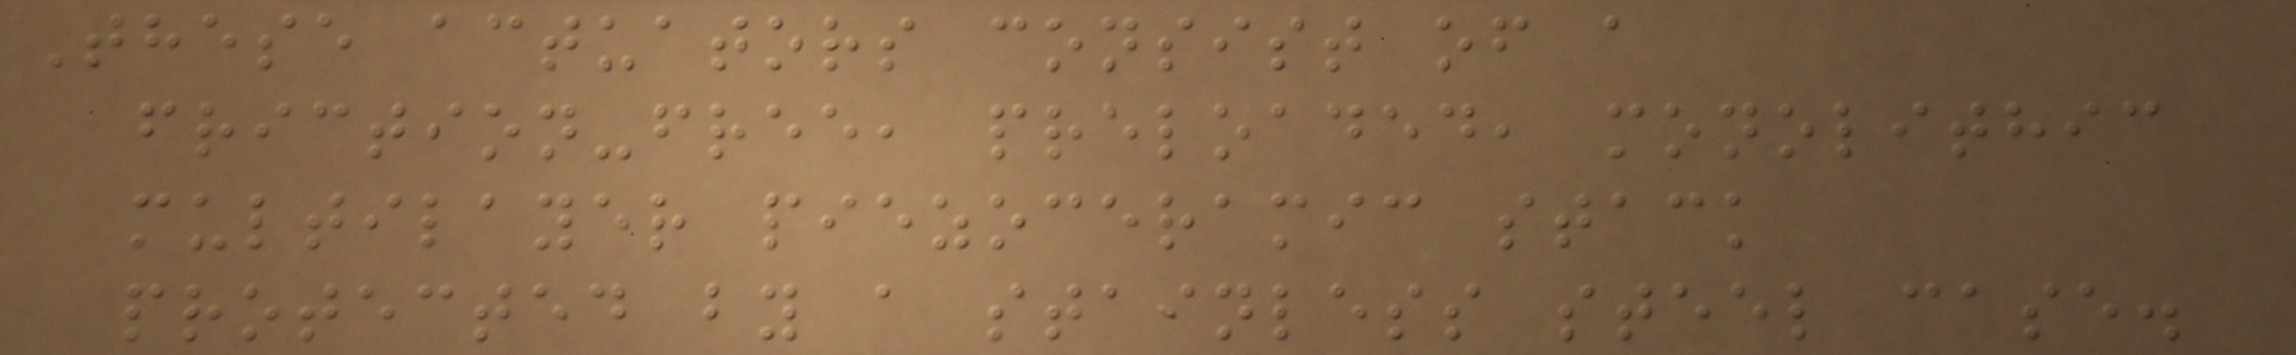These actuators consist of a
friction-free, preloaded, monolithic
multilayer piezoceramic stack
protected by a stainless steel case.
